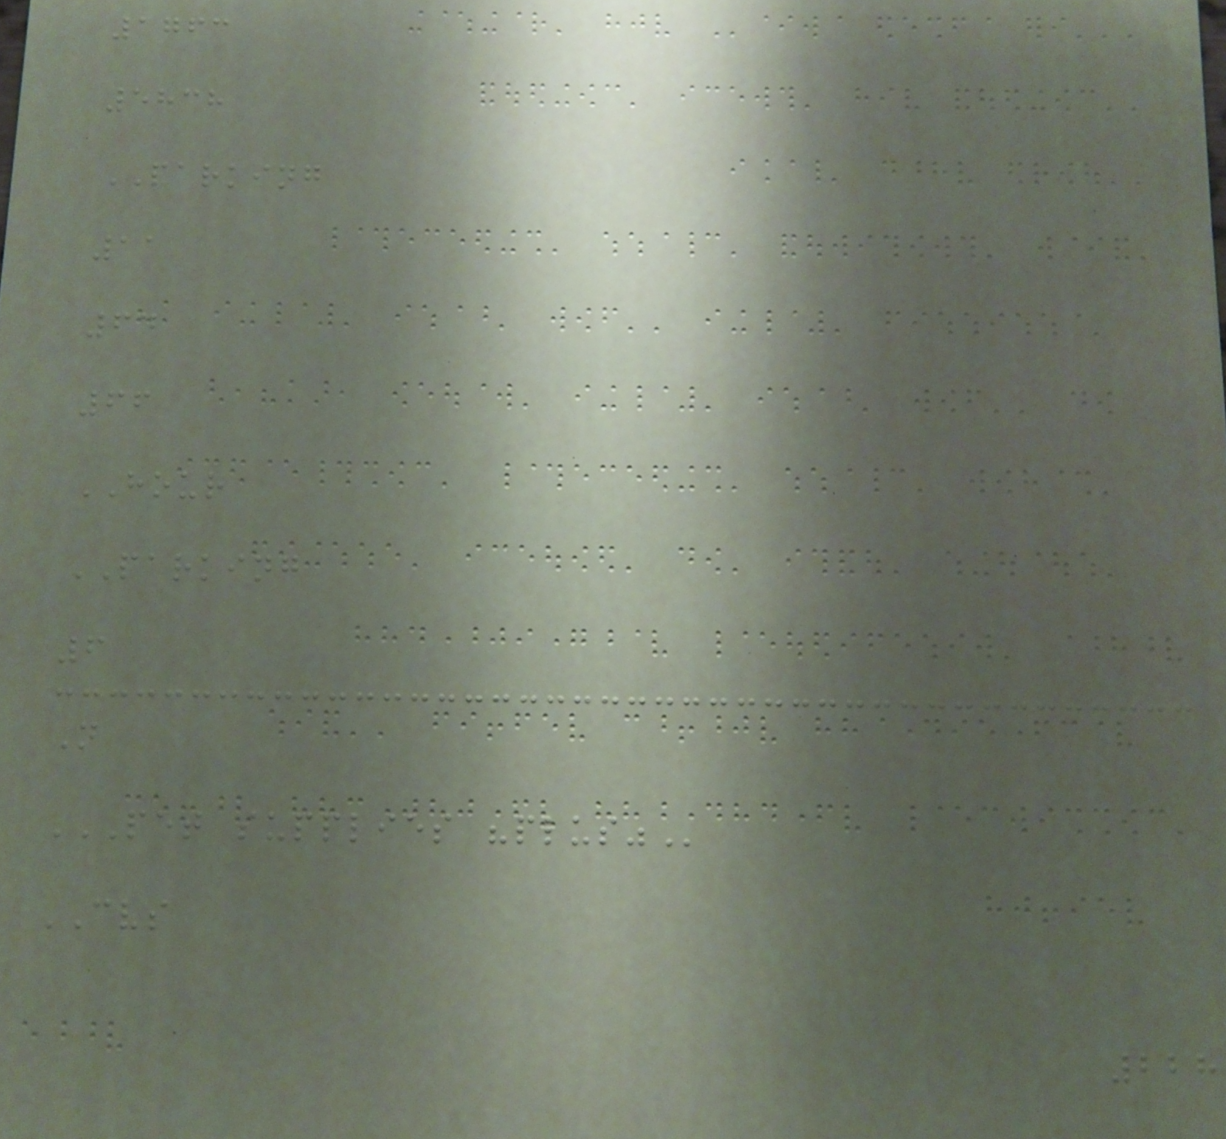1763
5838
PARKING
11
64
66
HOUR
PARKING
6
N
PET SUPPLIES "PLUS"
CVS
228
